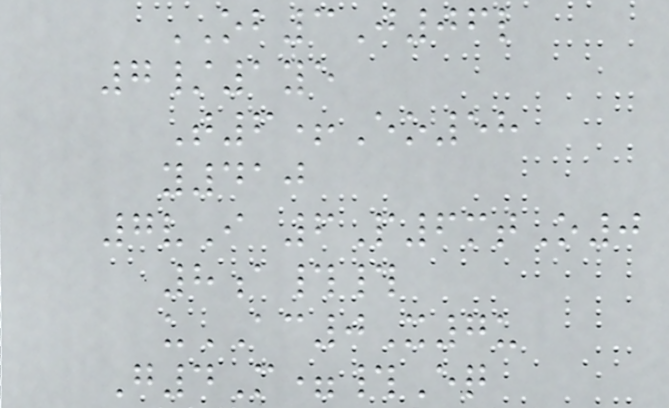OB3J06l
7/1ye
T6+Eo58
y410
7vI 6P6mtO0
8a##
uAC0X7u
G4M=#Eq
